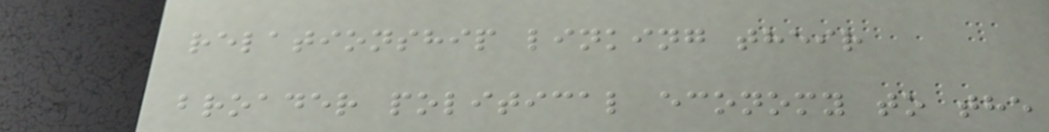relationship linking their
broader political economy to the
